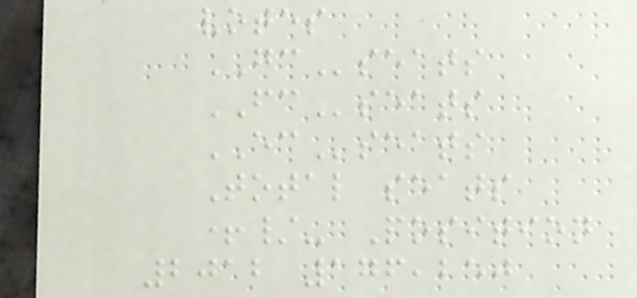votes
GCseats
FCseats
ECseats
Total seats
+/- Position
2012 176,250
